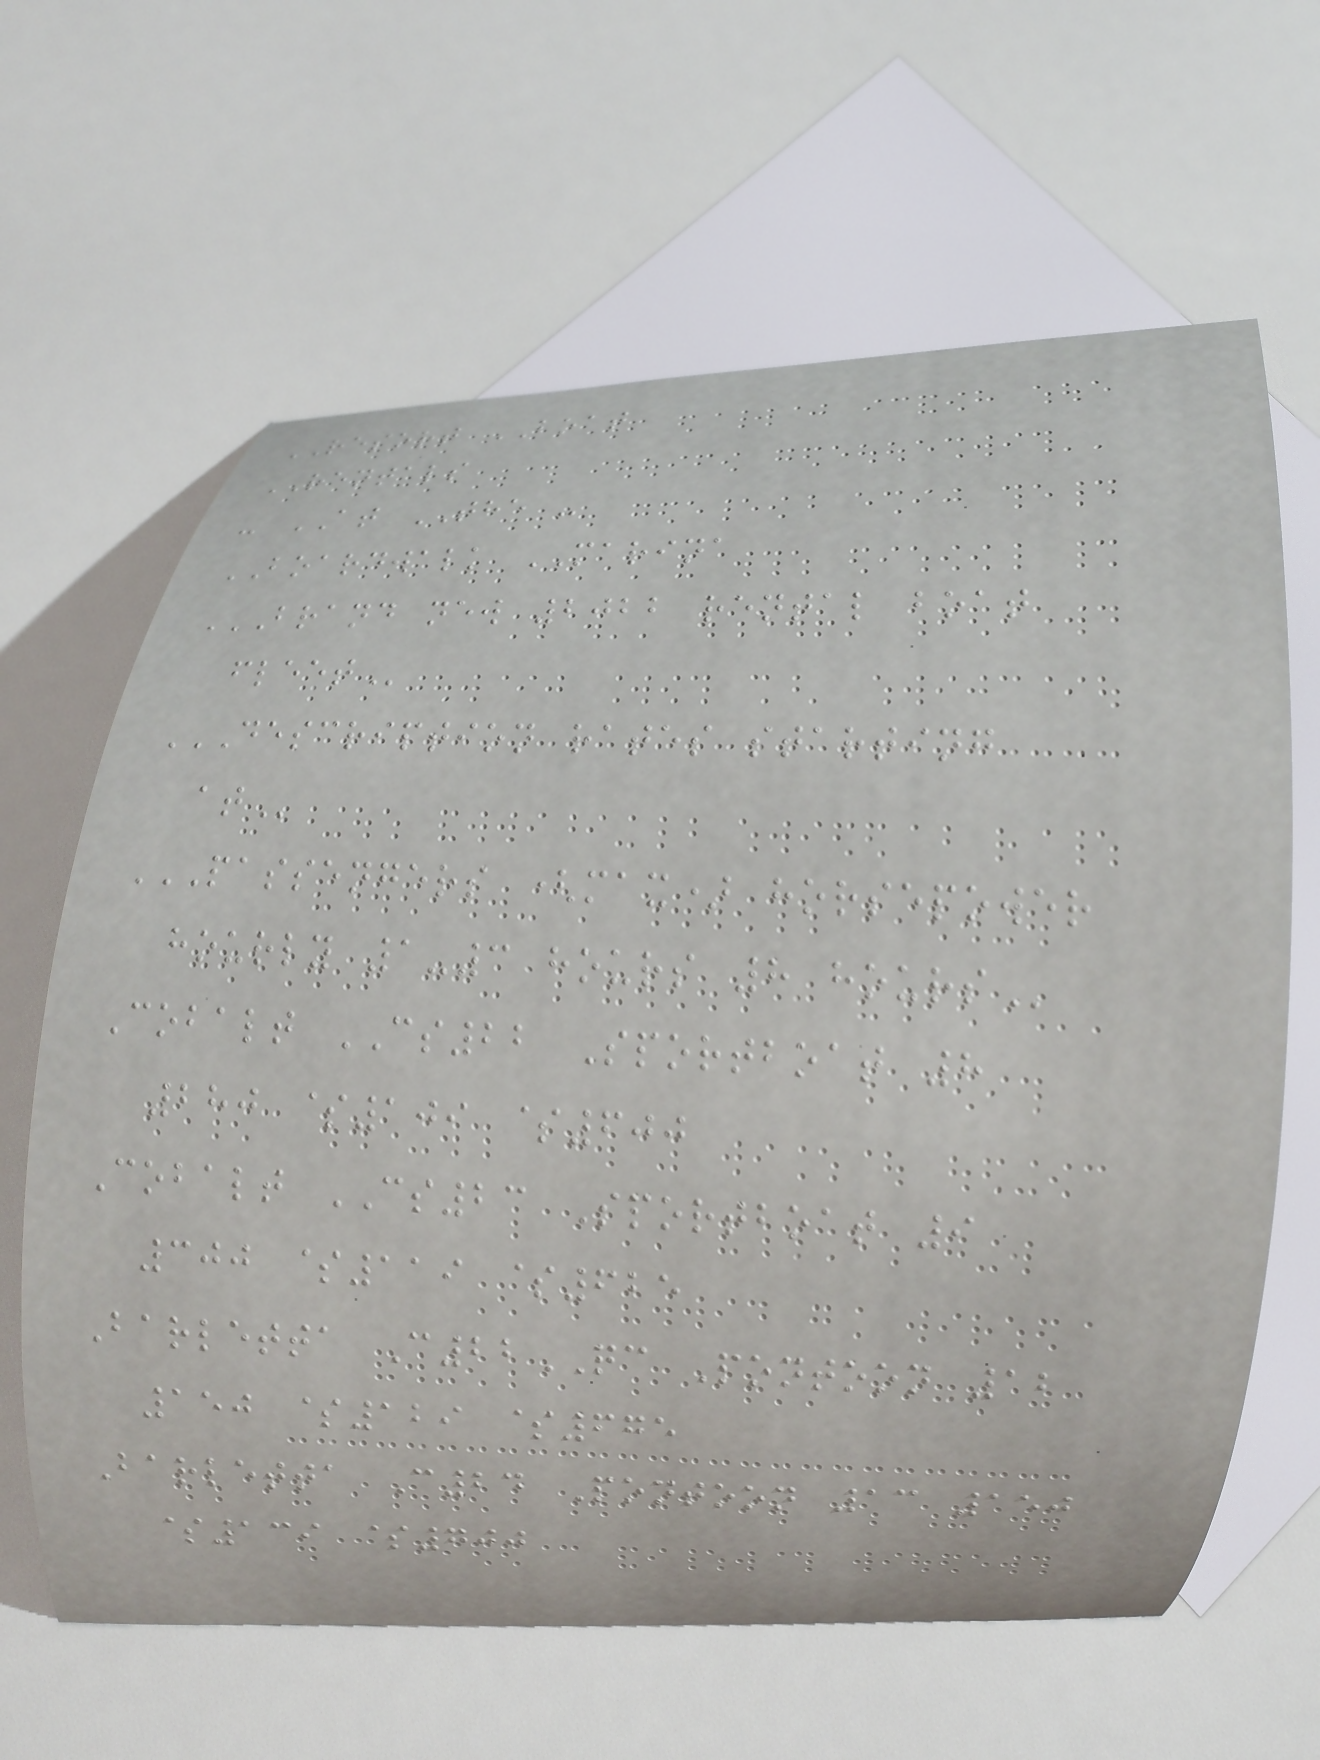RESORT BOAT
RENTALS
- AT THE -
BOARDWALK MARINA
BRAND NEW 2022 RENTAL BOAT
FLEET
DESCRIPTION RATES STARTING
AT
PASSENGERS (MAX) HORSEPOWER
HOURLY 1-3 HOURS 8 HOURS
Cobalt CS22 Sportboat 8
280 $109 $600
Cobalt CS23 Sportboat 9
300 $119 $625
Barletta C22QC Pontoon 12
150 $129 $675
Barletta C24 Pontoon 13 150
$139 $700
